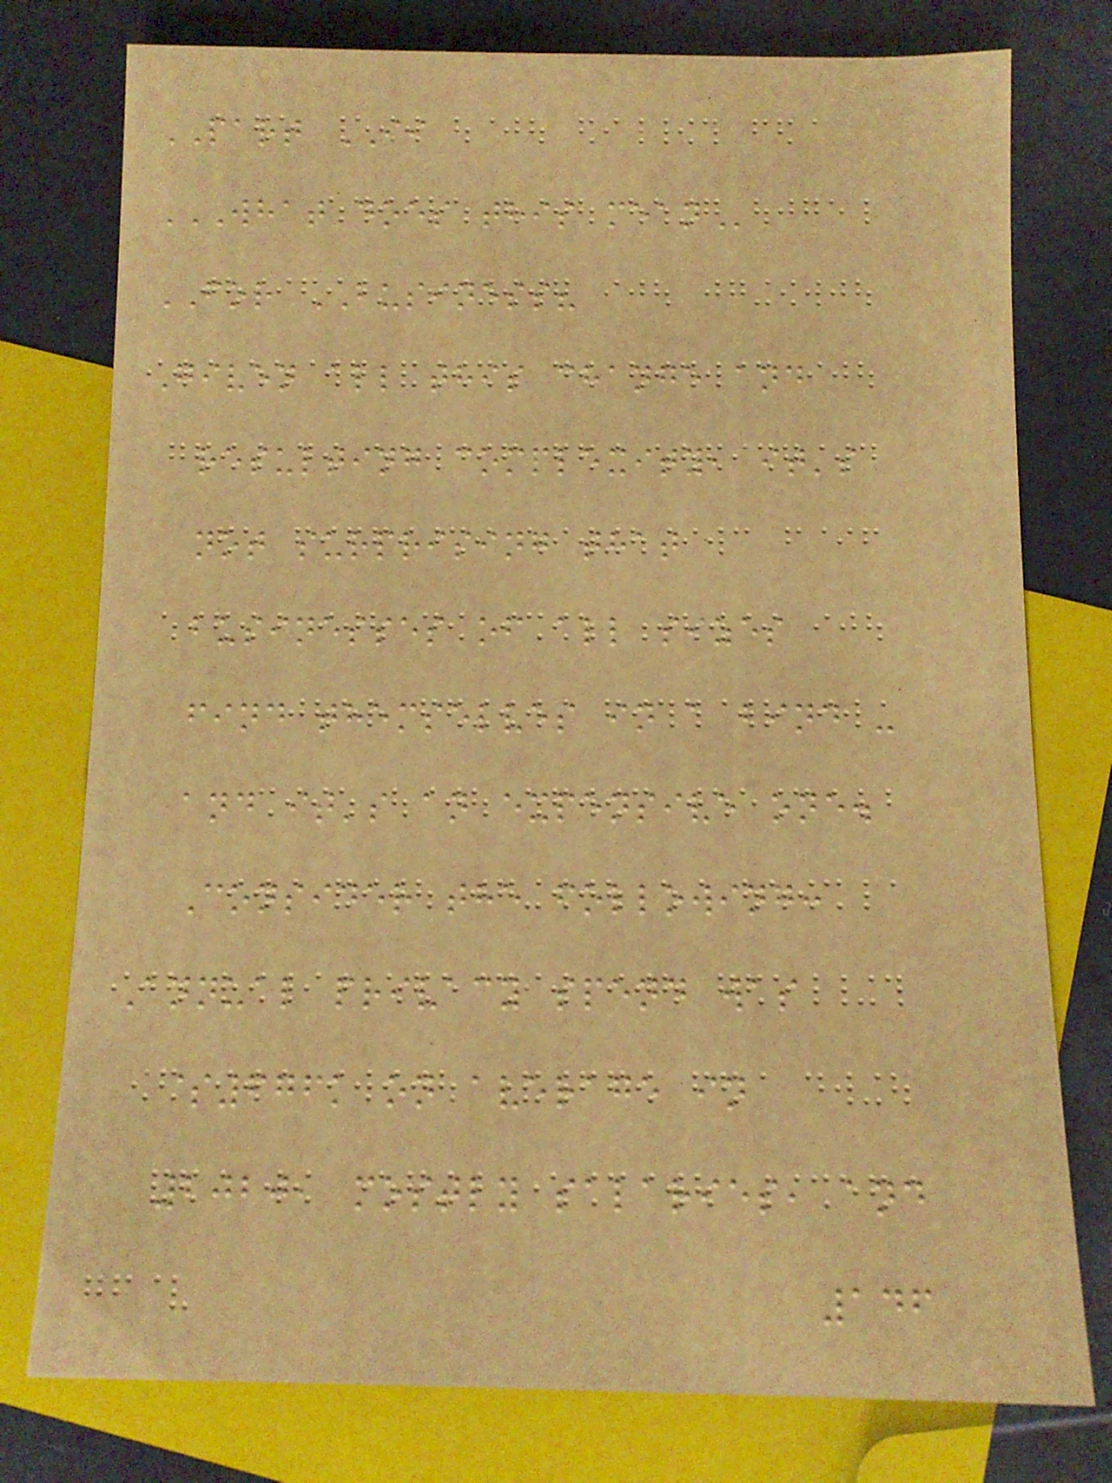PART II
WHAT DOES THIS MEAN
FOR BUSINESS?
Given all this change and
resulting complexity, it's
not surprising that
businesses of all sizes
find themselves in a bind -
and it's an expensive one.
Consider the following:
Annual privacy spend was
$676k on average in
2020, mostly salaries, and
146
